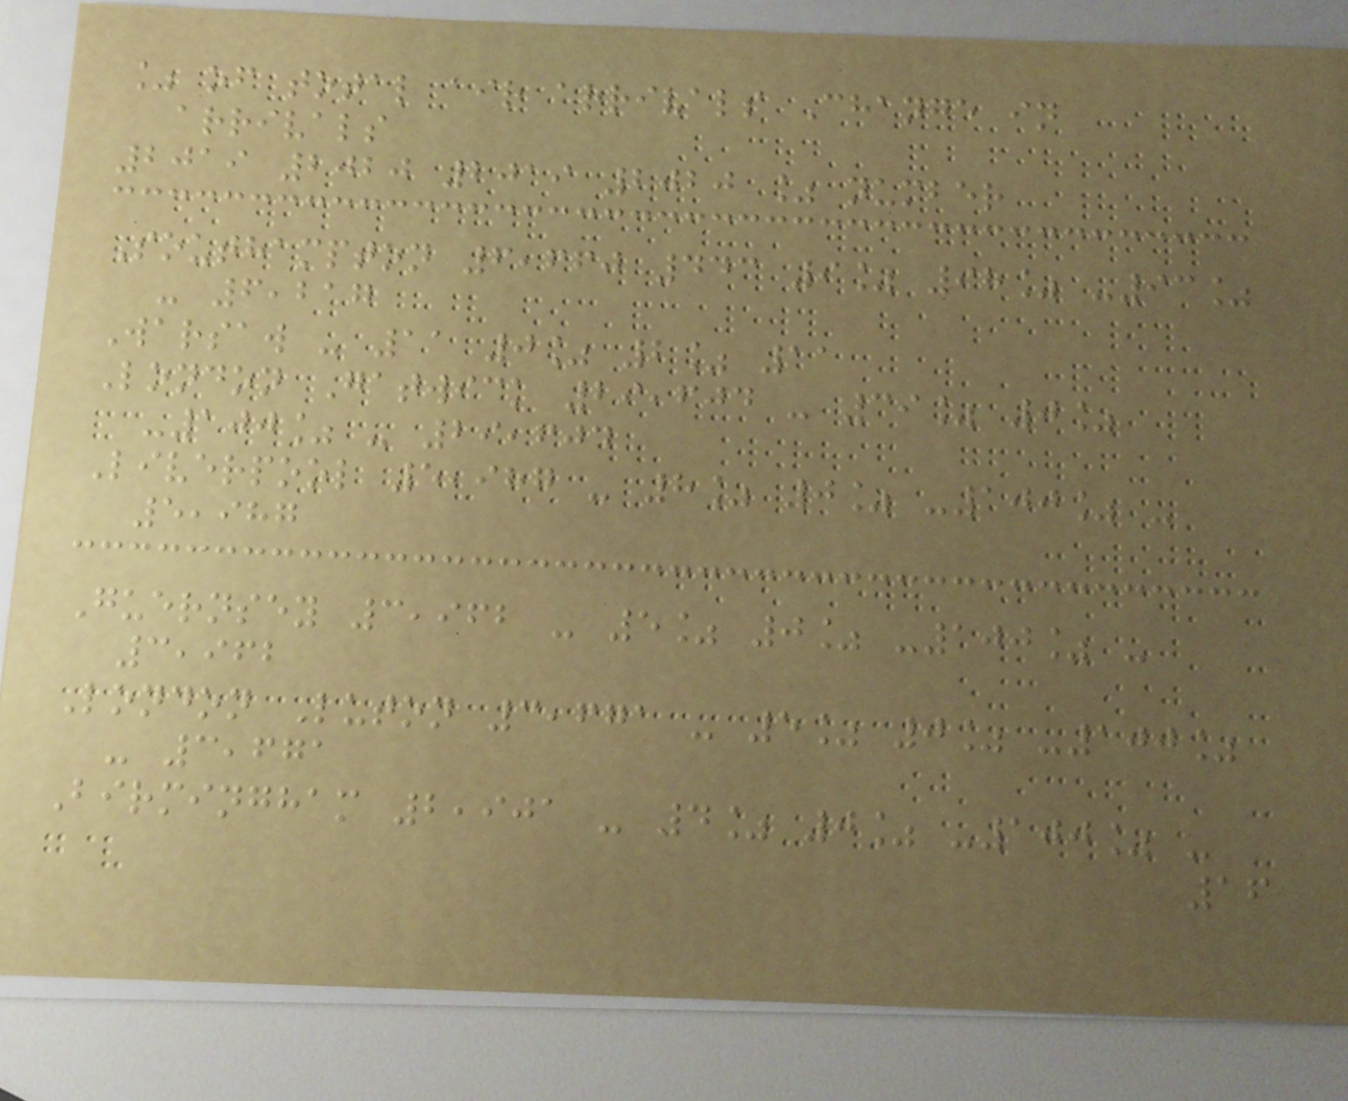% of total air arrivals Change in
arrivals
2019 2020 2019 2020 % number
Southampton 6,660 443 9% 98% -93%
- 6,217
Warsaw - 11 0% 2% 11
London Gatwick 29,604 - 39% 0%
-100% - 29,604
Liverpool 5,987 - 8% 0% -100% -
5,987
Guernsey 3,962 - 5% 0% -100% -
3,962
London Luton 3,671 - 5% 0% -100%
- 3,671
Birmingham 2,901 - 4% 0% -100% -
16
